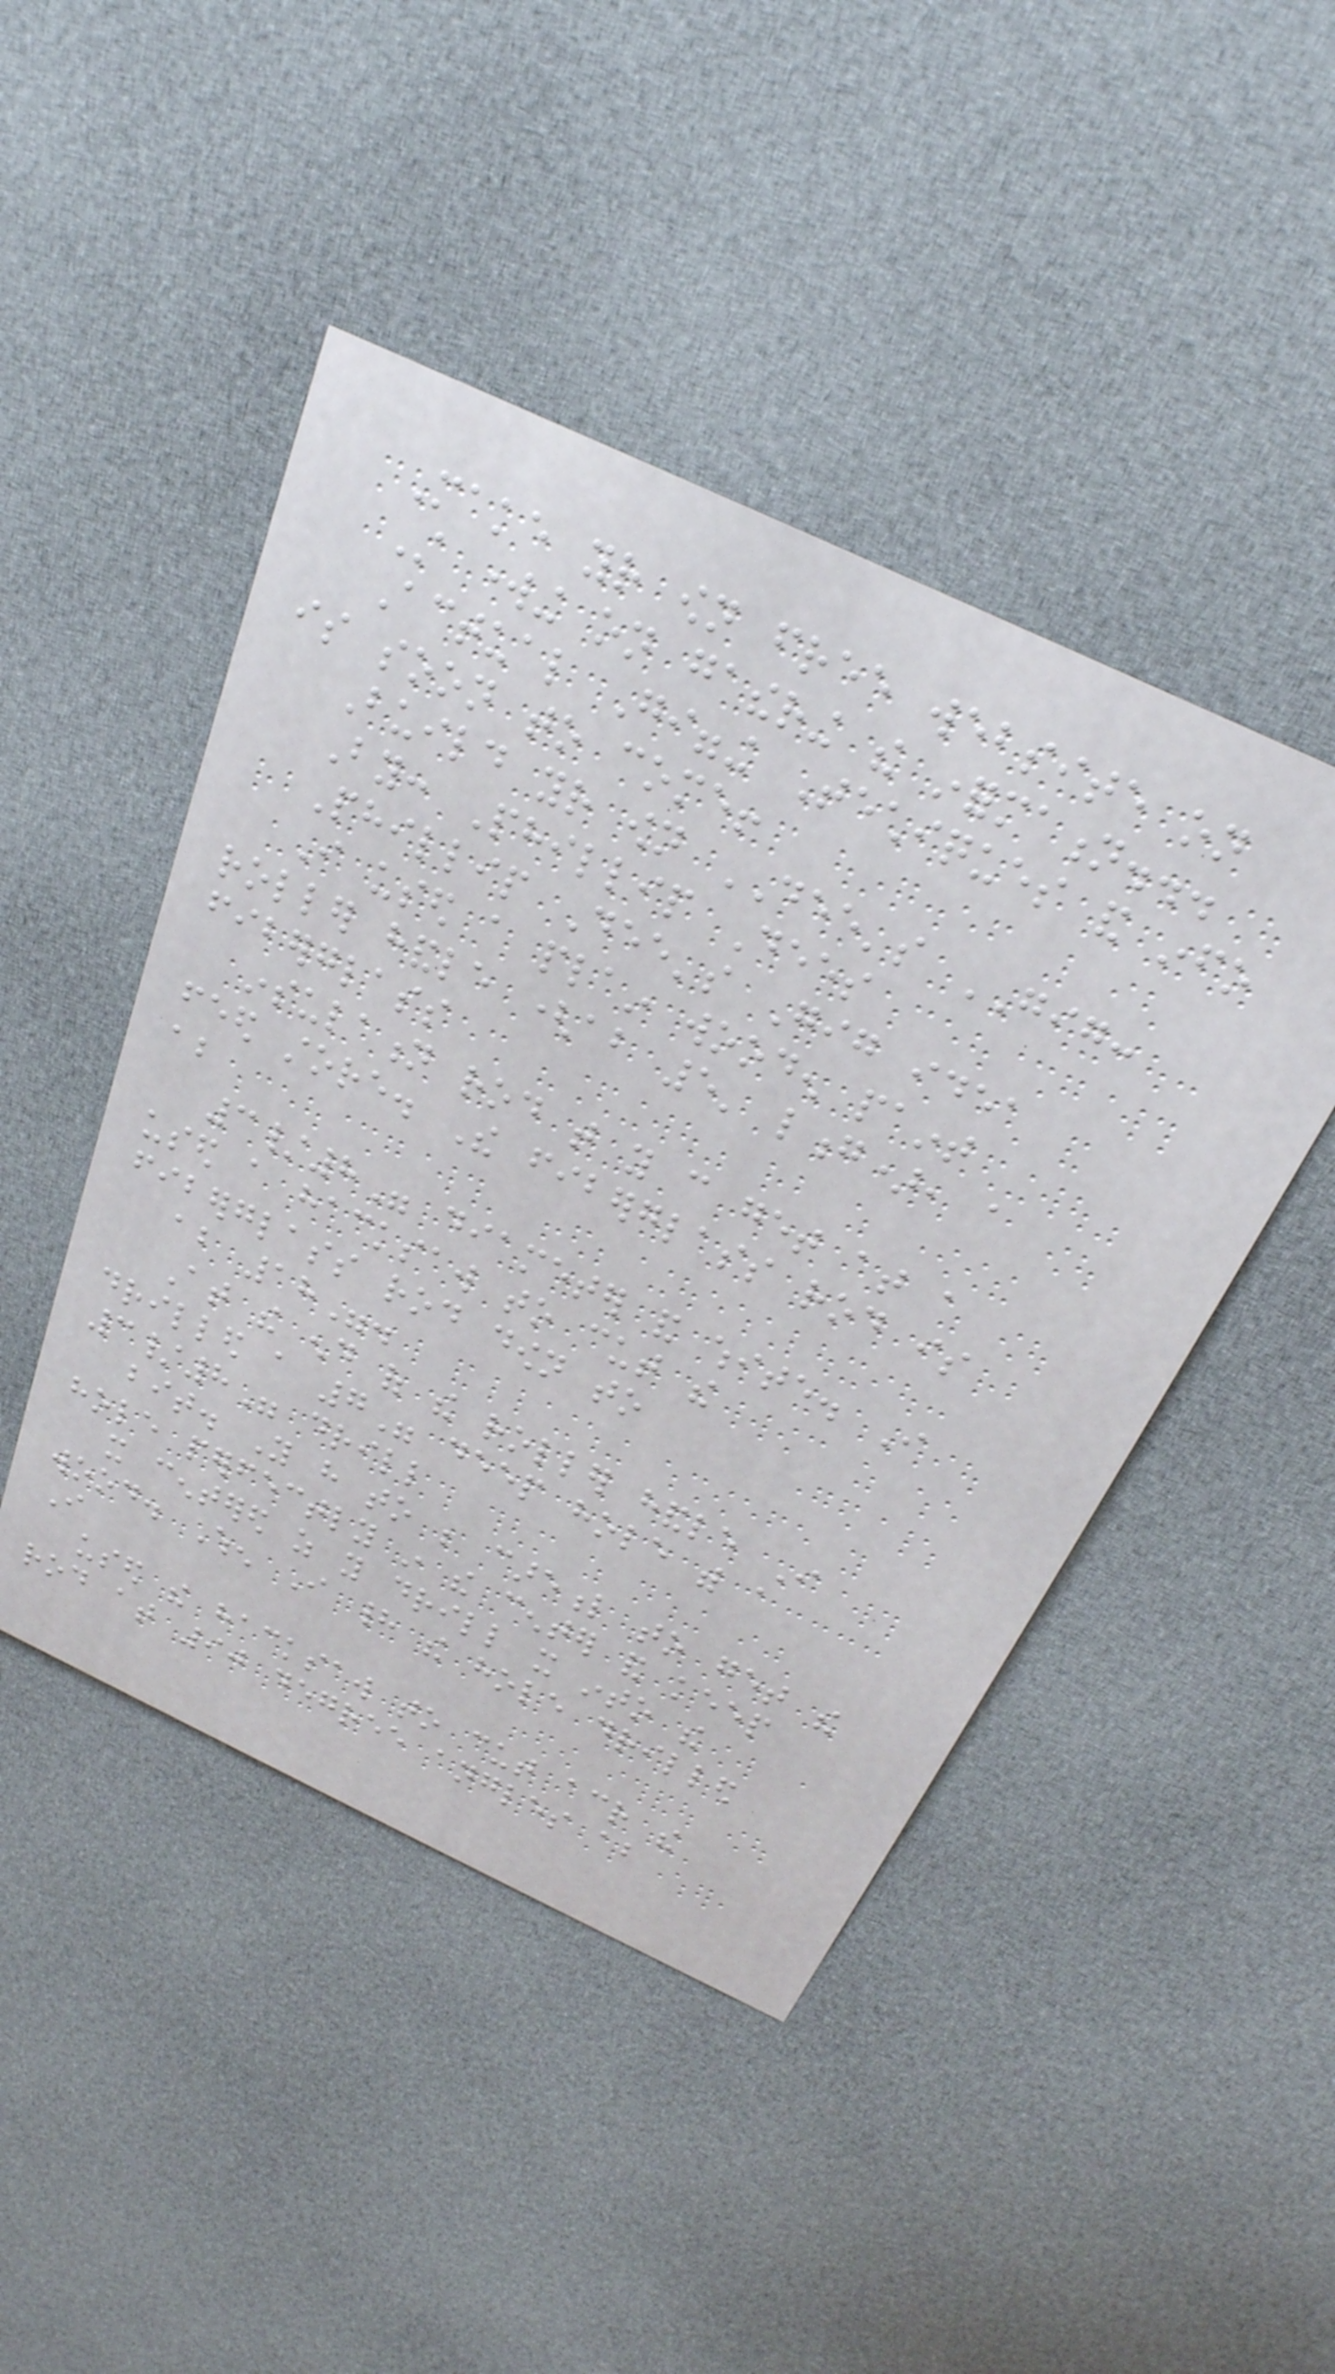Make your own free website on
Still working on gathering the information...
Actual Gigging Techiques and info
is soon to come!
Build your own DEE's GIG:
By: Phillip Dees
Phillip Dee's Gig idea
I used a plain wooden paint
roller handle (about 5' long), a
fiberglass
insulation rod that you can get at a
feed store. The fiberglass rod is
about
3/8" diameter and white. I
used a hacksaw to cut the
fiberglass rod down to
about 18".
At the end of the roller handle I
drilled a 7" deep hole with a
3/8" drill
bit. You have to be careful to get the
hole perfectly in the center and keep
it centered as you drill it into the
wood. When I had the hole drilled
I
used the hacksaw to cut across the
rod at 90 degree angles about
